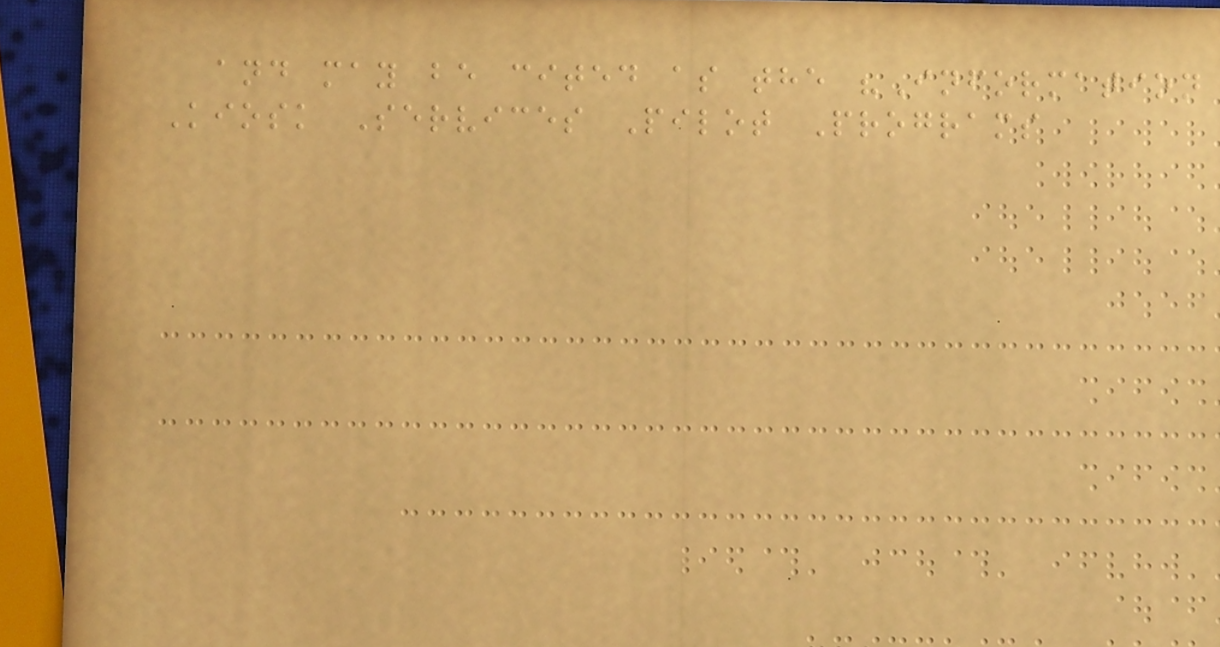and may be cited as the "Information
Kiosk Services Pilot Programs
